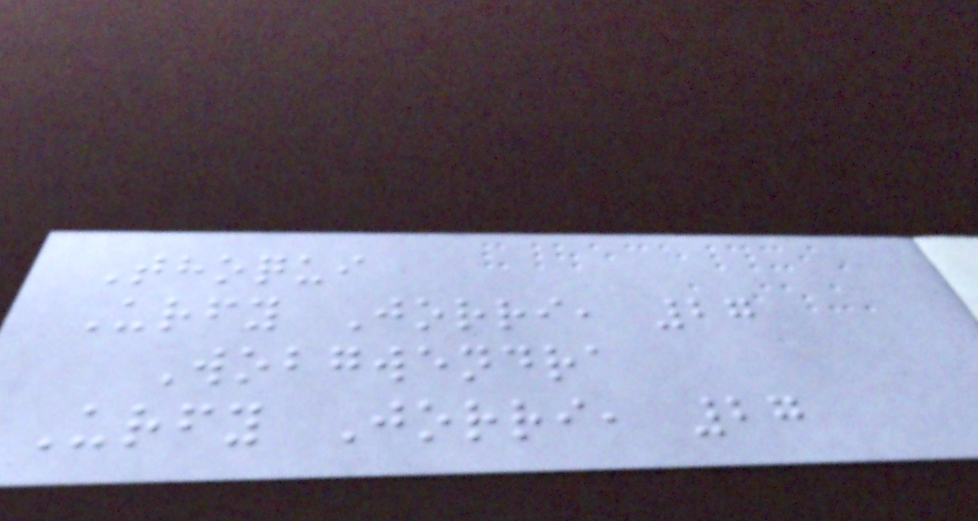Thoqui
Urfy Jorri, 27
Wobgwendra
Urfy Jorri, 27
